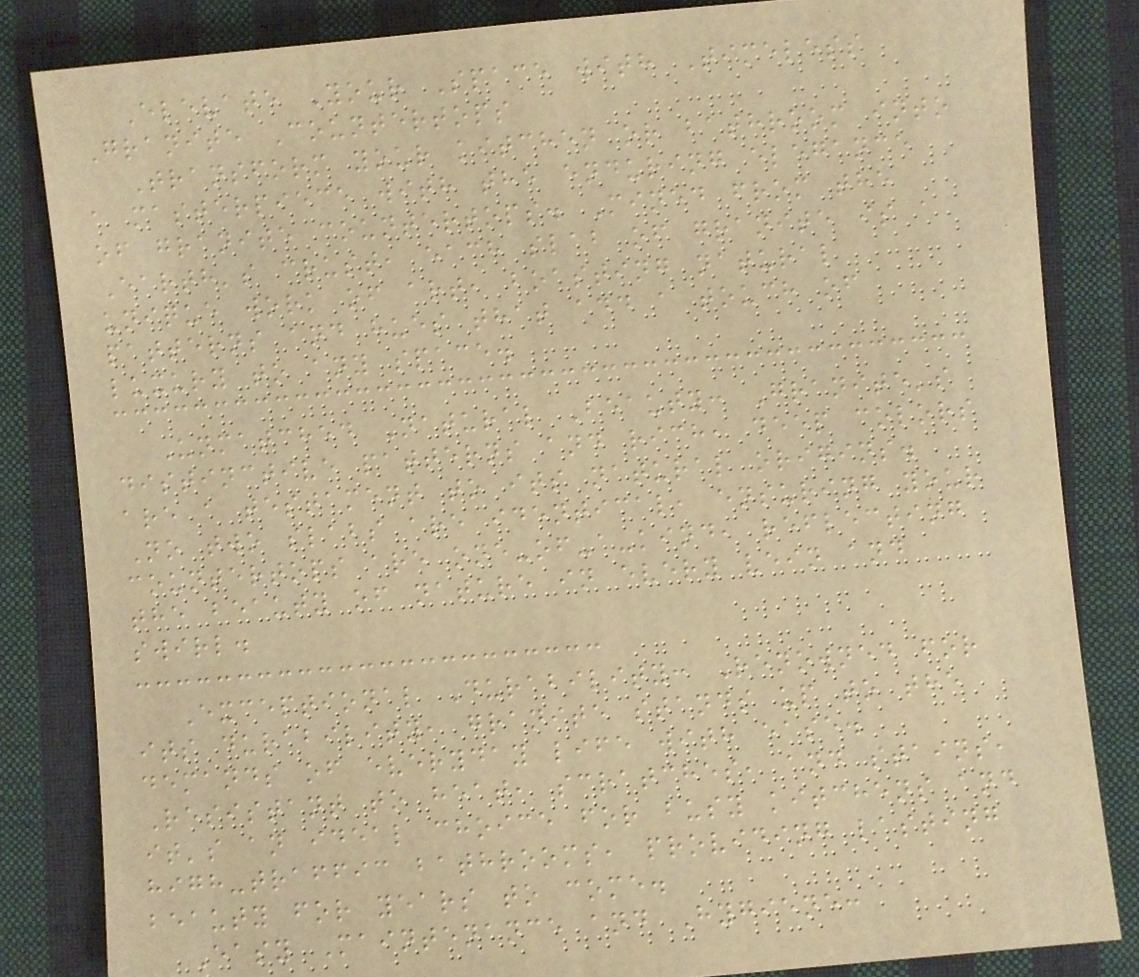Elevate Your Space with Timeless
Granite Countertops
Transform your kitchen or bathroom into
a masterpiece with the enduring elegance
of granite countertops. Mined from the
Earth's crust, each slab of granite is a
unique work of art, boasting natural
patterns and hues that add a touch of
luxury to any space.
Unmatched Natural Beauty: Granite's
distinctive patterns and rich, deep colors
are a testament to its natural origins.
No two slabs are identical, ensuring your
countertops are one-of-a-kind, reflecting
the beauty of nature in every vein and
swirl.
Exceptional Durability: Renowned for
its durability, granite stands up to the
demands of everyday life with ease.
Resistant to heat, scratches, and stains,
it's an ideal choice for busy kitchens and
high-traffic bathrooms, providing lasting
beauty for years to come.
Easy Maintenance and Hygiene:
